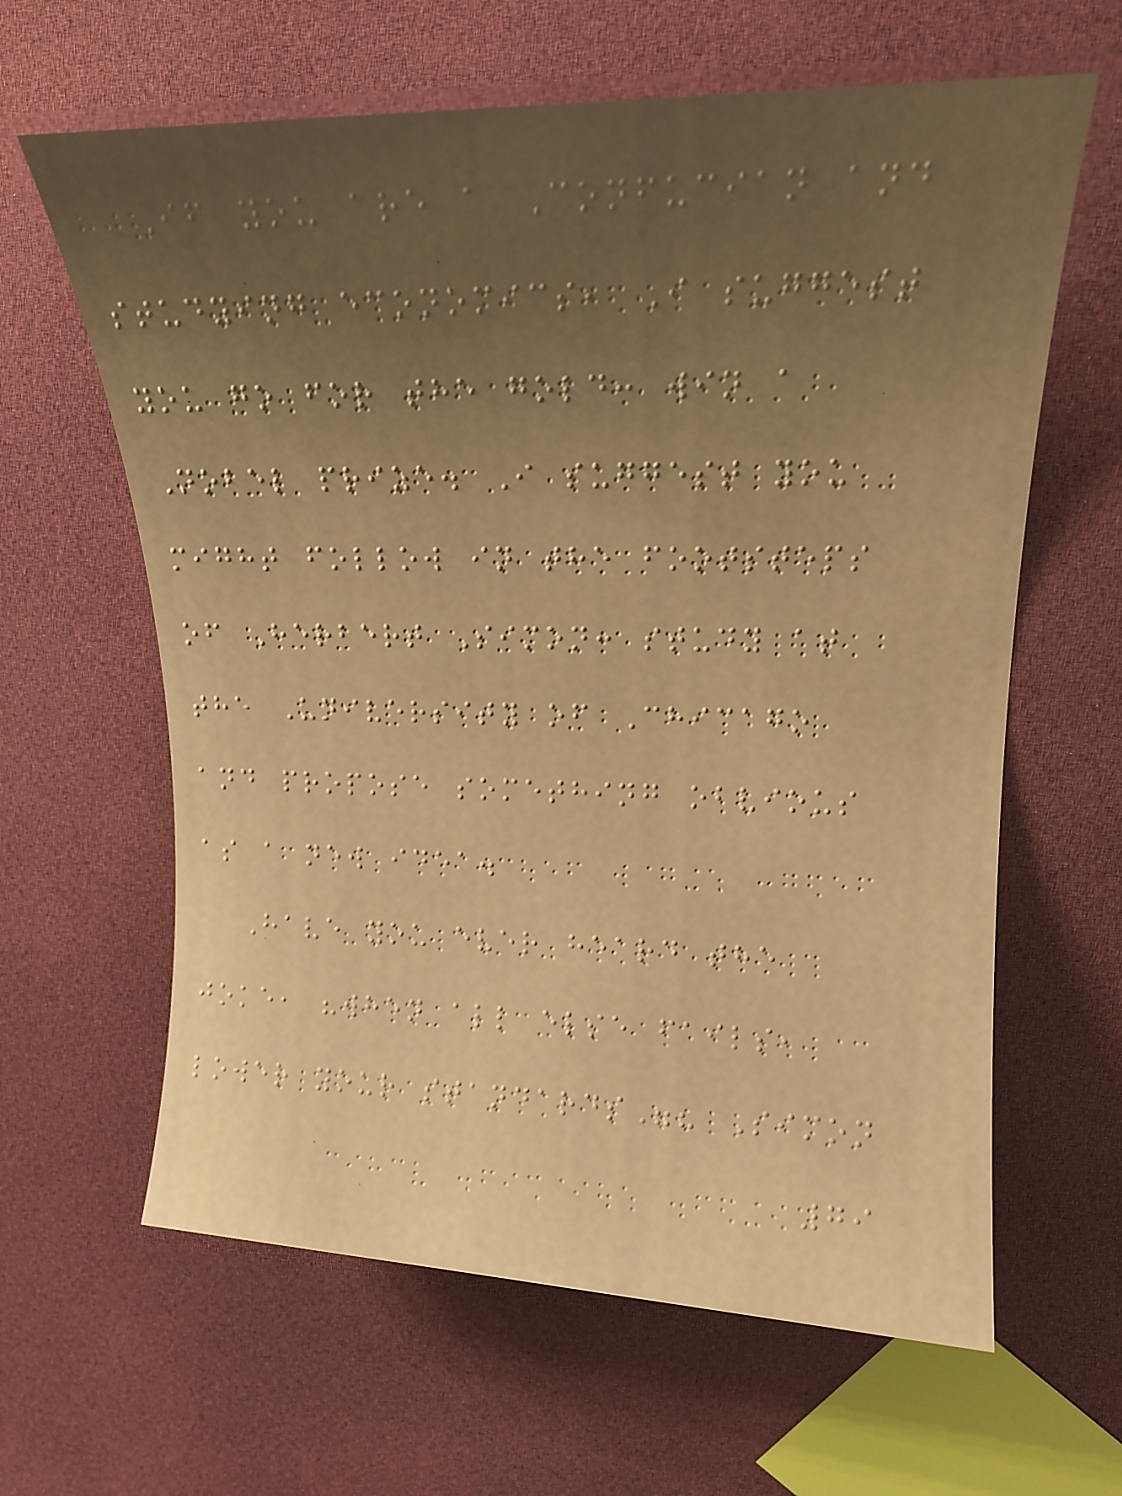If you are a Confucian and
studying economics, I suggest
you go for the gold: win a
Nobel prize. I suggest you
might follow in the footsteps
of Herbert Simon: study at
the University of Chicago
and propose something obvious
as a new idea.
Have you ever heard the
joke, "when all else fails,
lower your standards"? Simon
79
